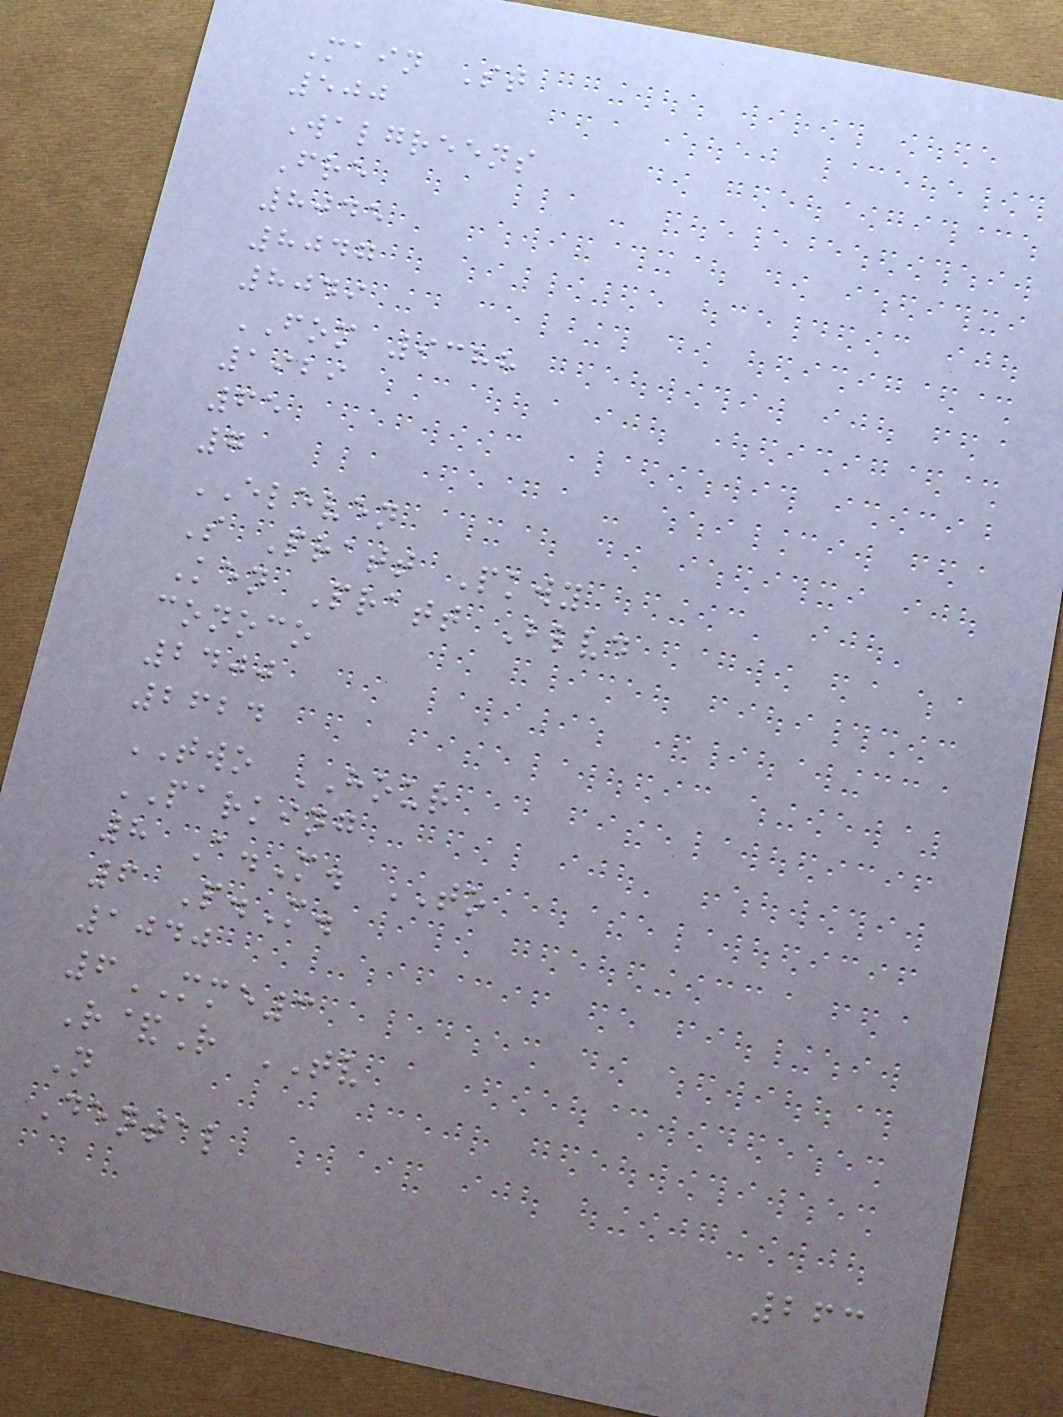Main St
500
Walgreens
Fre
8045
8047
8049
FOM 9388
1929
65
7
ELEVEN
S Pratt Pkwy
Ken Pratt Blvd
conoco
2400
2624
TWO HOUR
PARKING
8 A.M. TO
6 P.M.
1040
6MME3
R&R TV
N
Dental
263
